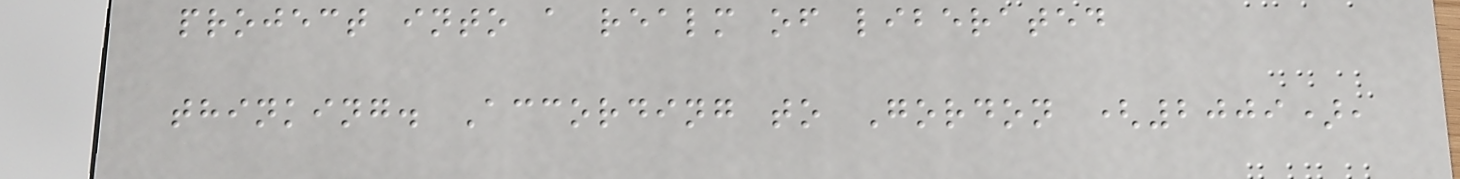project into a realm of liberated
thinking. According to Gordon (2009),
